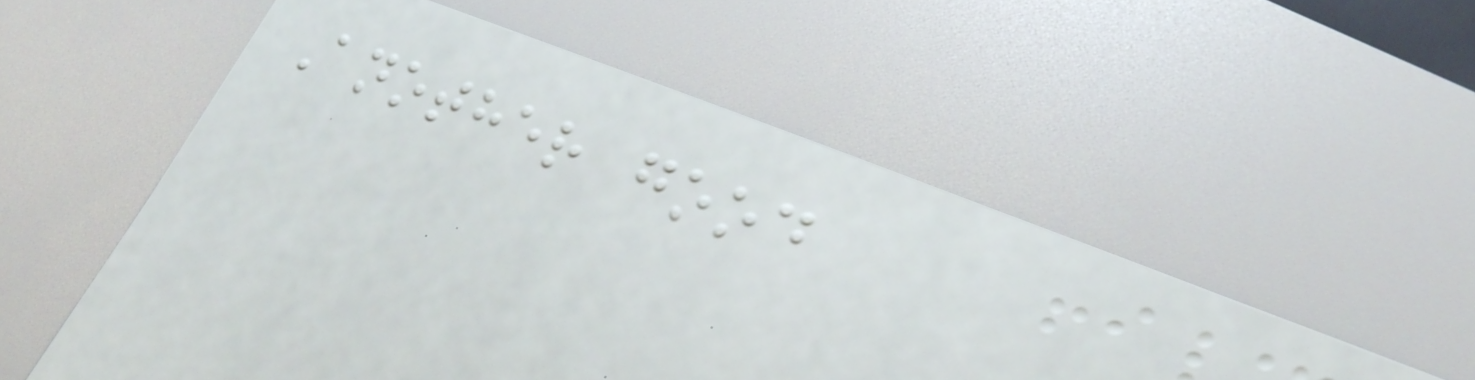Another good
